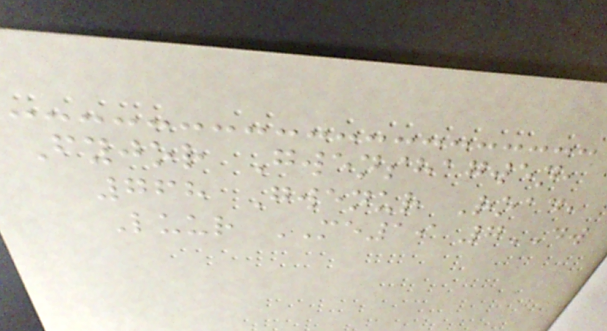Fyjor Gwenshagwen,
768 Gwenur Road,
Luur ME19 7DW
